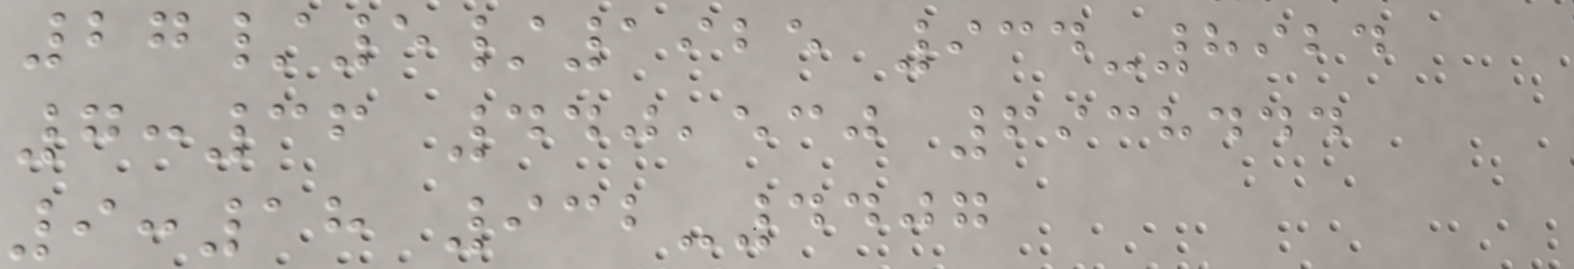27/5/1925 934-8924
7:36 440,530 6938444
9:18 932-4407
